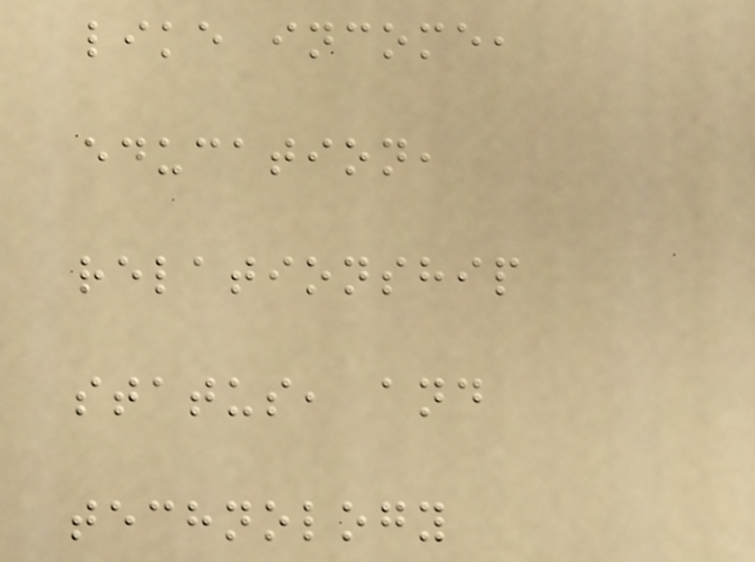like income,
education,
relationship
status, and
technology
